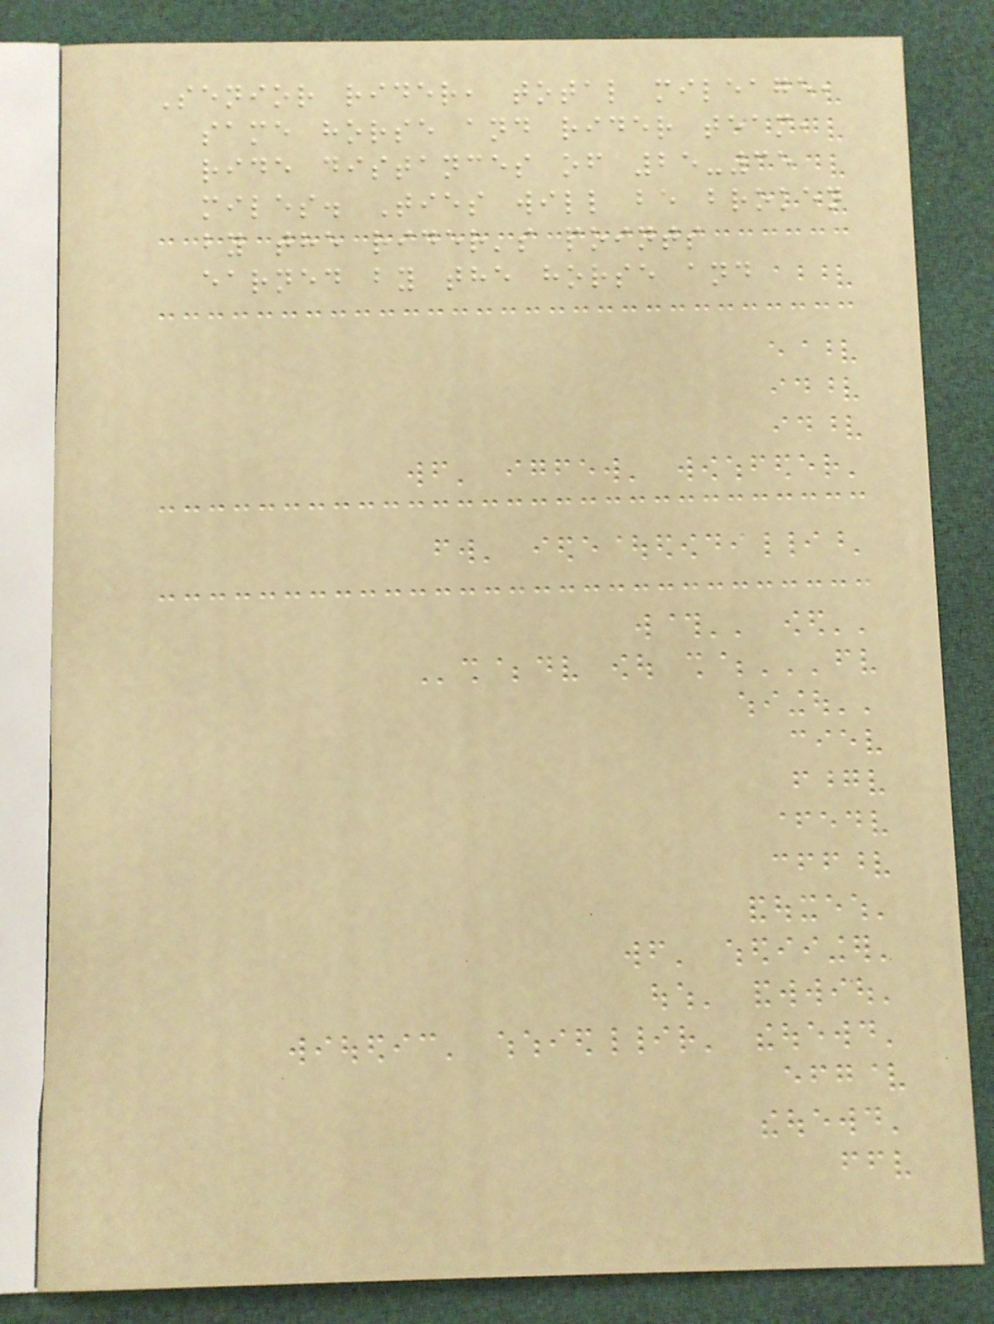Senior rider, total mileage,
same horse and rider team,
ride distances of 25-35
miles. Ties will be broken
by the rider's points
earned by the horse and
